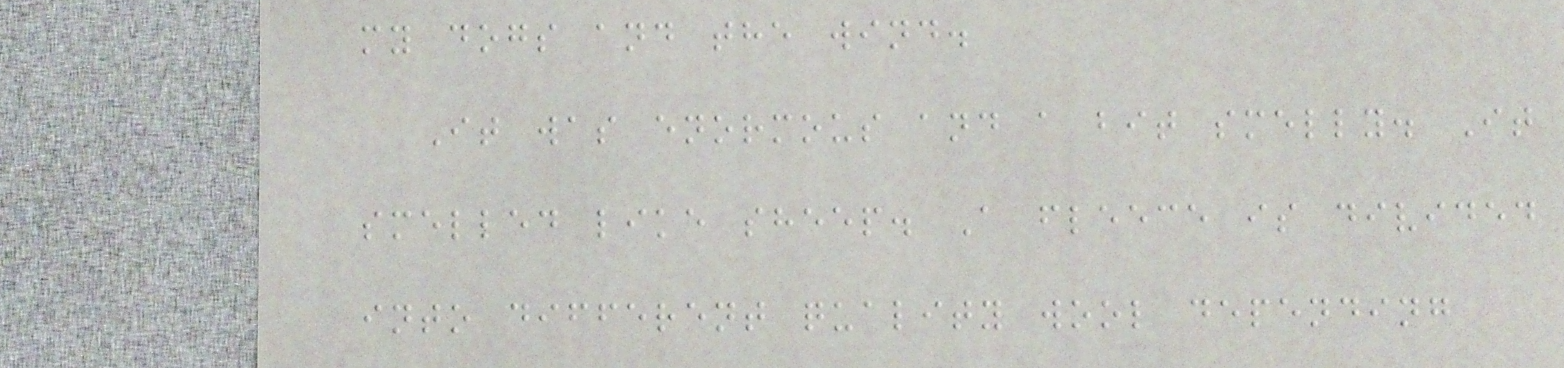my dogs and the wind.
It was enormous and a bit smelly. It
smelled like sheep. A fleece is divided
into different quality wool depending
